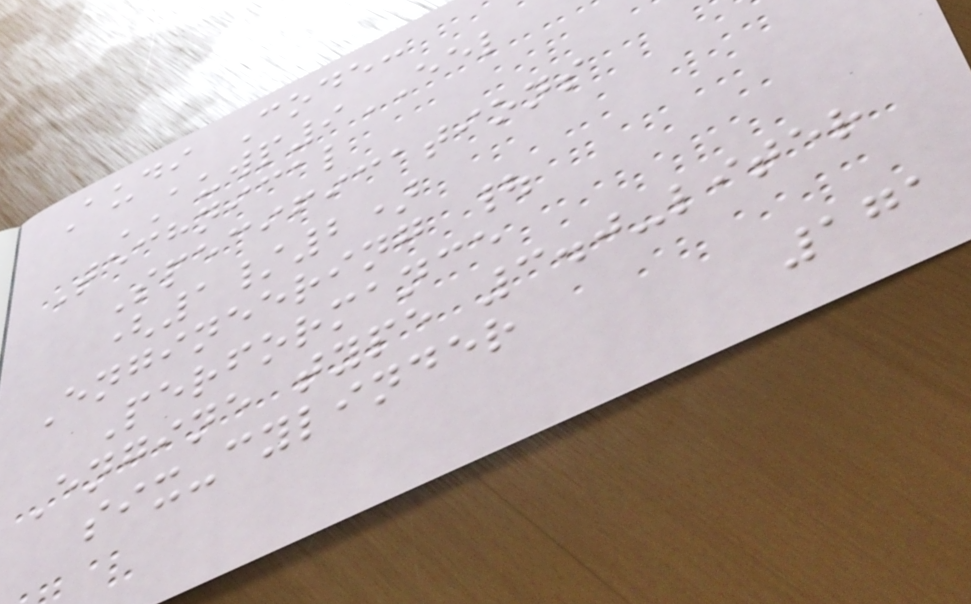Audi Code:
AUWP9EEL
Technical
Specifications
(1/2)
Engineering |
Performance
Engine type 3.0-liter
six-cylinder
171
